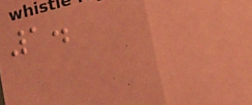1.
